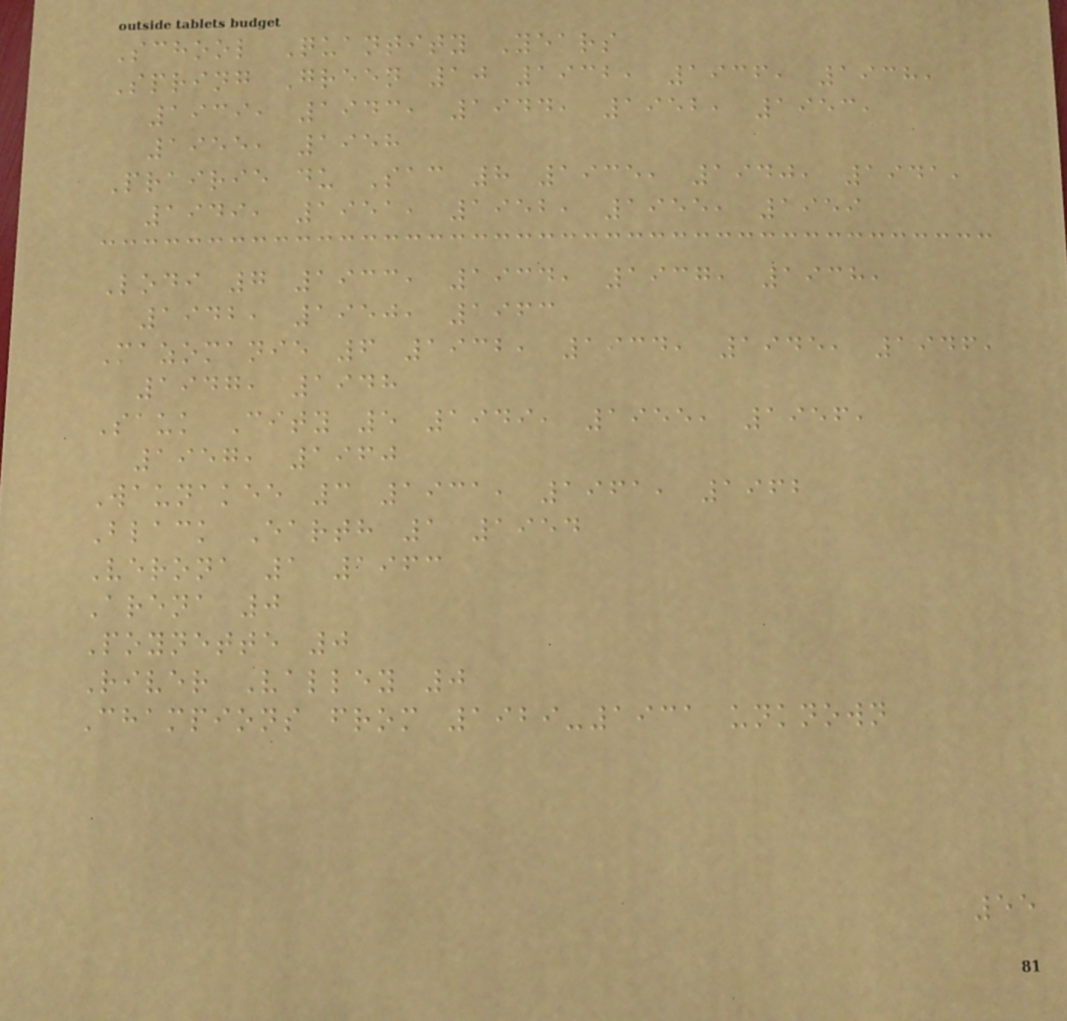School Quantity Years
Spring Green 10 1932, 1936, 1938,
1939, 1943, 1944, 1952, 1953,
1955, 1958
Prairie du Sac 8 1935, 1940, 1941,
1949, 1951, 1952, 1955, 1959
Lodi 7 1933, 1934, 1937, 1938,
1942, 1950, 1963
Mazomanie 6 1932, 1934, 1945, 1946,
1947, 1948
Sauk City 5 1949, 1955, 1956,
1957, 1960
Waunakee 3 1931, 1961, 1962
Black Earth 1 1954
Verona 1 1963
Arena 0
Poynette 0
River Valley 0
Champions from 1929-1931 unknown
55
